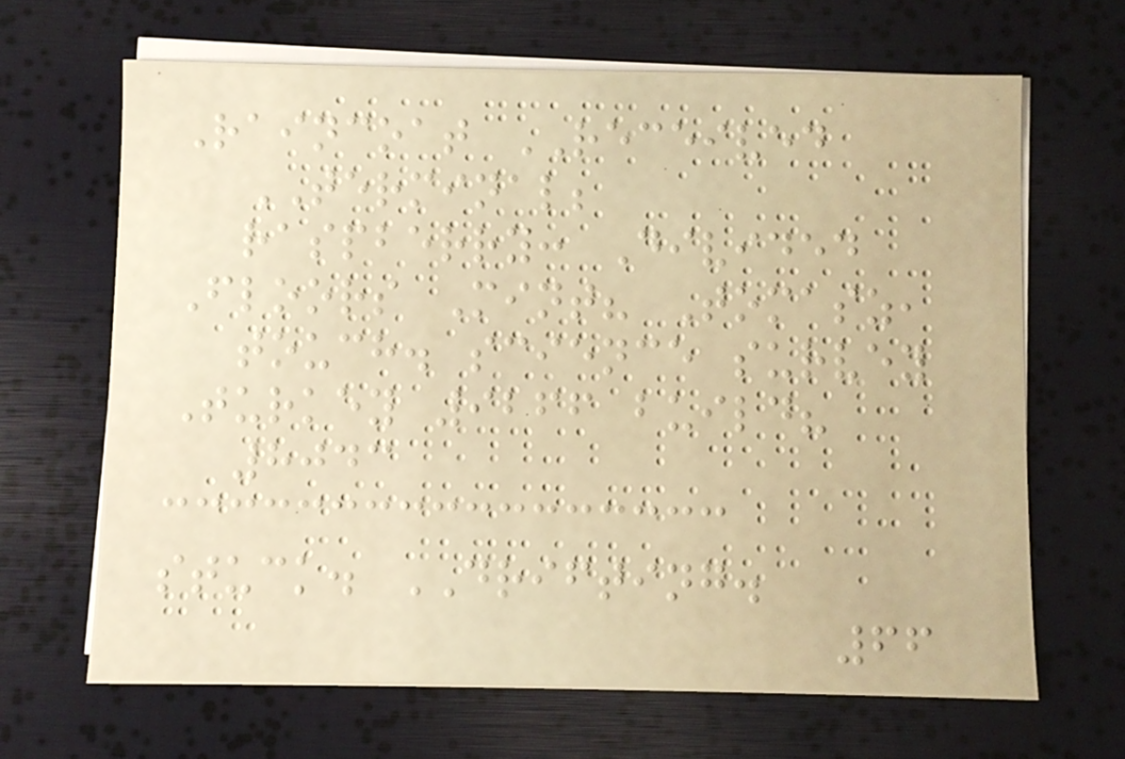Raincoat RECEIVED
TERMINAL;
raspberry: Divided
Floors Mint? Tomasz,
touch. science survey
Turkey 9266 build?
8043
stuck. DRIFTING.
66
